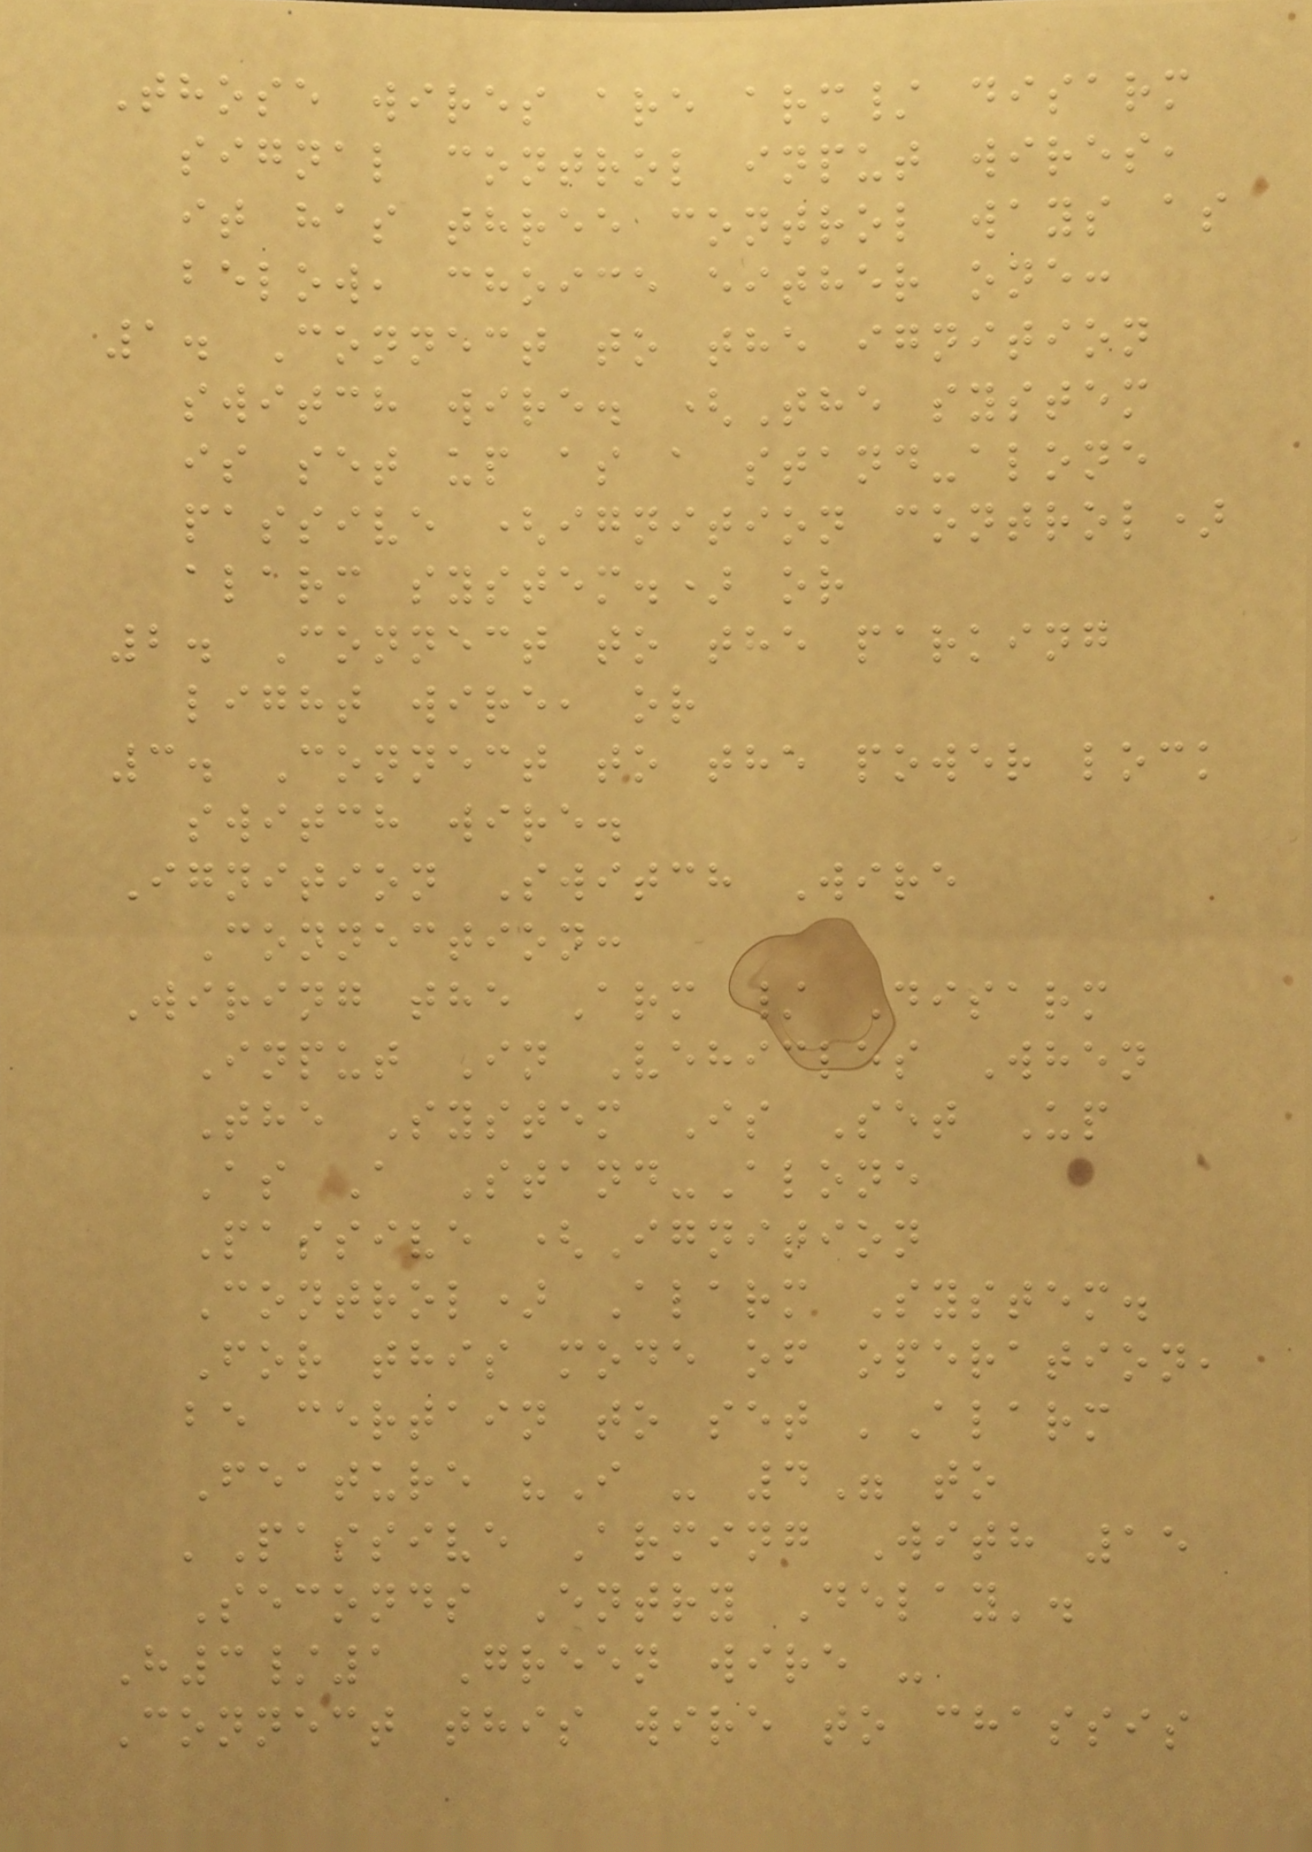Those wires are arm/ disarm
signal control input wires,
it has three control ways as
below, choice either one:
1. Connect to the ignition
switch wire. (The system
is set up as a stand-alone
passive (ignition control)
alarm system.) or
2. Connect to the parking
light wire, or
3. Connect to the power lock
switch wire.
Ignition Switch Wire
Connection:
Wiring the Arm / Disarm
Input In Vehicles When
The System Is Set Up
As A Stand-Alone
Passive (Ignition
Control) Alarm System.
For this mode of operation,
be certain to set 'Alarm
Feature "I - 4" to
'Passive Arming With 15
Seconds Entry Delay'.
H3/1 Green wire -
Connect this wire to chassis
